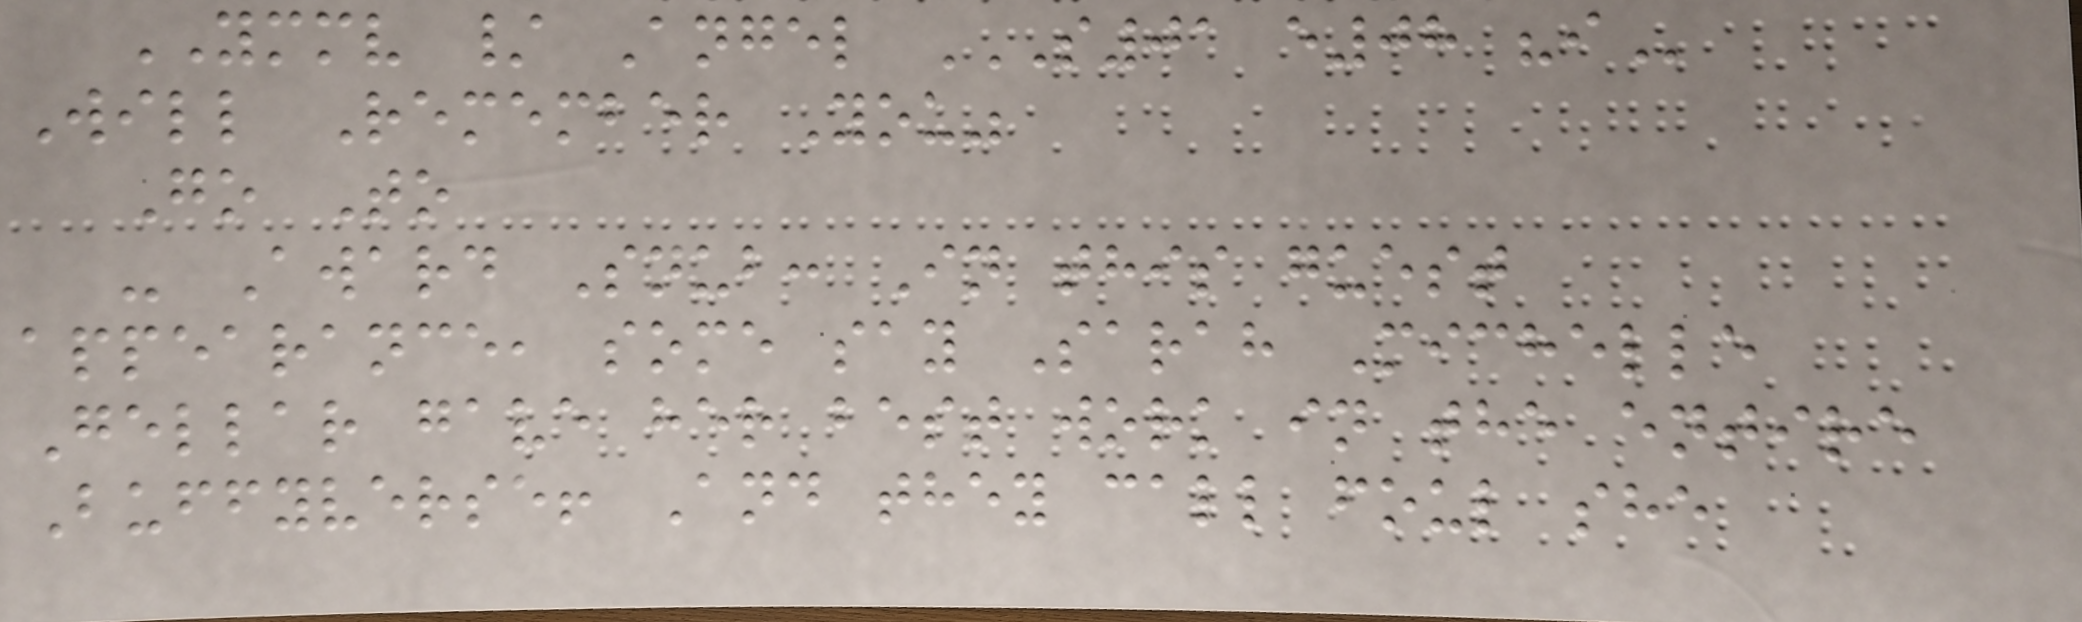YMMV / Angel S01 E08 "I
Will Remember You"
Go To
- Award Snub: In this guest
appearance, some say Sarah Michelle
Gellar gave her best work in the entire
Buffyverse! And they call foul she
